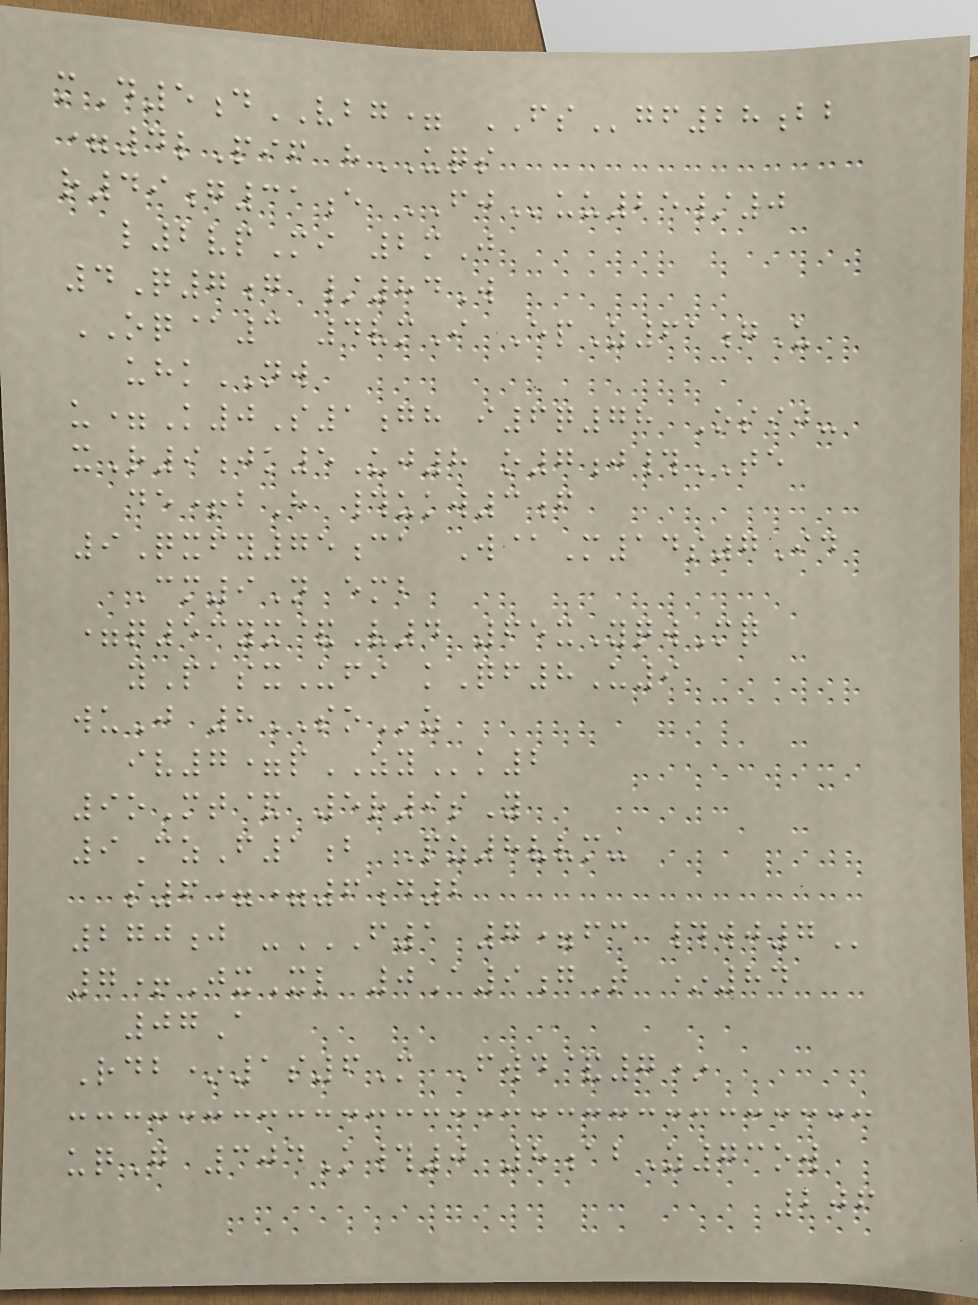mD5dVBG= FSgf28bb
=4lPif hUQS
r49g31e FJuu25/0
l2vpMi 2mJ
4Q7g /84W
OQ@3 4vmI EpZ61gU
uhkNW
u=K0S1gh i6q78 Osij-
xR9jk5Uj8 o7j#TE
de+bH #ukw3f
9Qxfy75ca W@M14s7Id
Cm9N emb
=q53yx&V4 65xYqwMq
yPasxUfi kQf8U9
wuJ 8SOz
iv7=pZYk2
9oMt& 5r9sY
9CzF1b Pz8vvm-
s6==6d2
270j -F1 7=FC #WJ7
7+JxXl 0A9gT *84
07A
Rdb*1s6M Fwd&7*
uqG 304K#0 8abZ73ow
206
